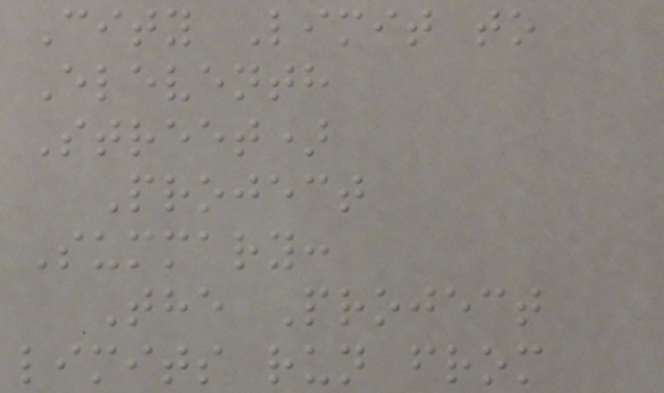City Limit to
Eleventh
Street)
Project
Summary:
The Project
limits run from
